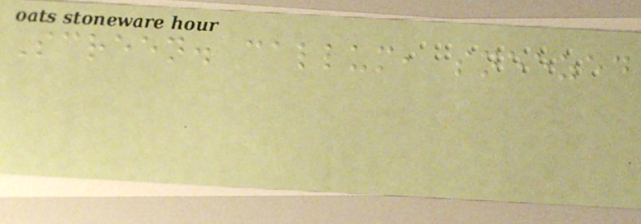Screen. callum, sneezed
